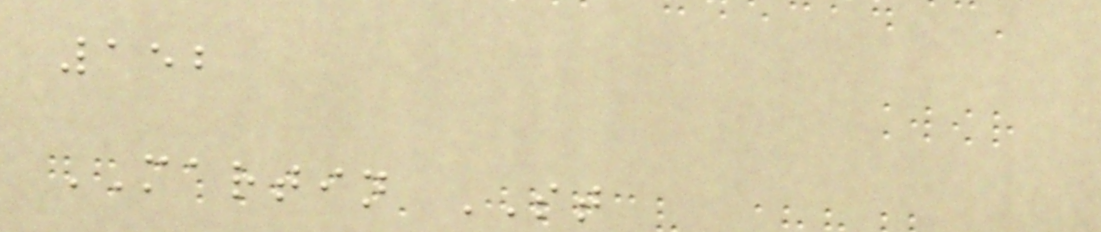152
MARTIN ST
